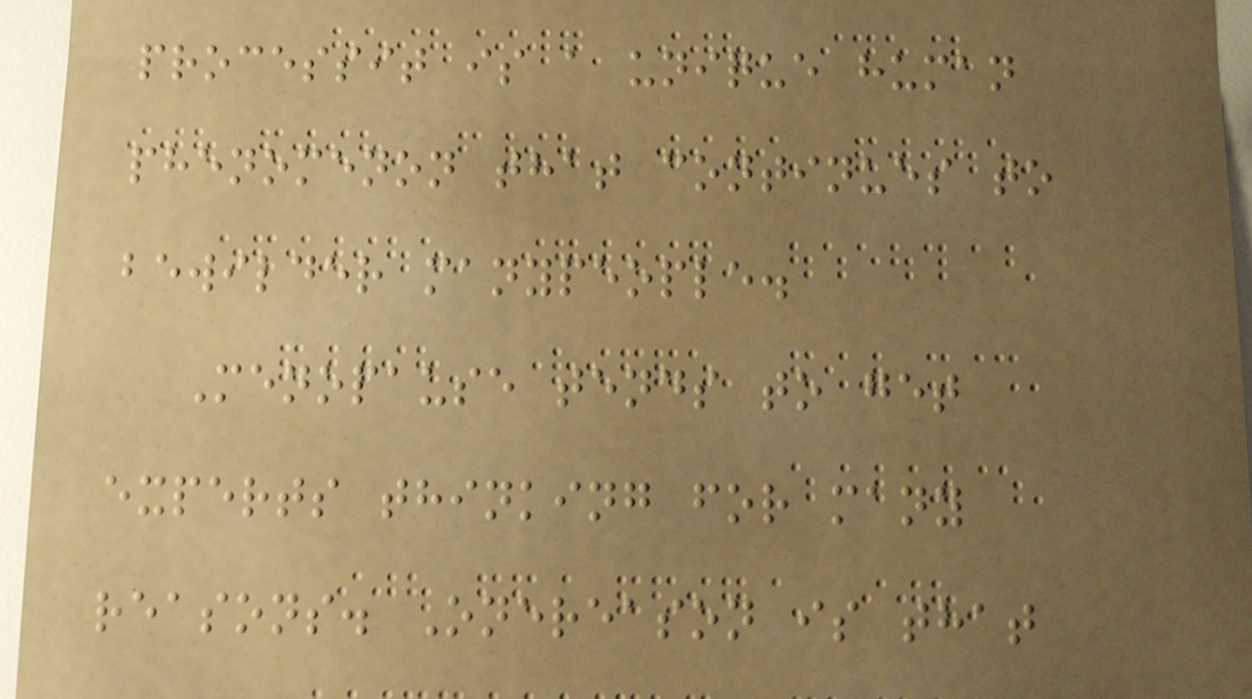processit is a unique human
phenomenon that continues to
bewilder manypeople.
Menopause tends to get
experts thinking for many
reasons. Onereason is that
